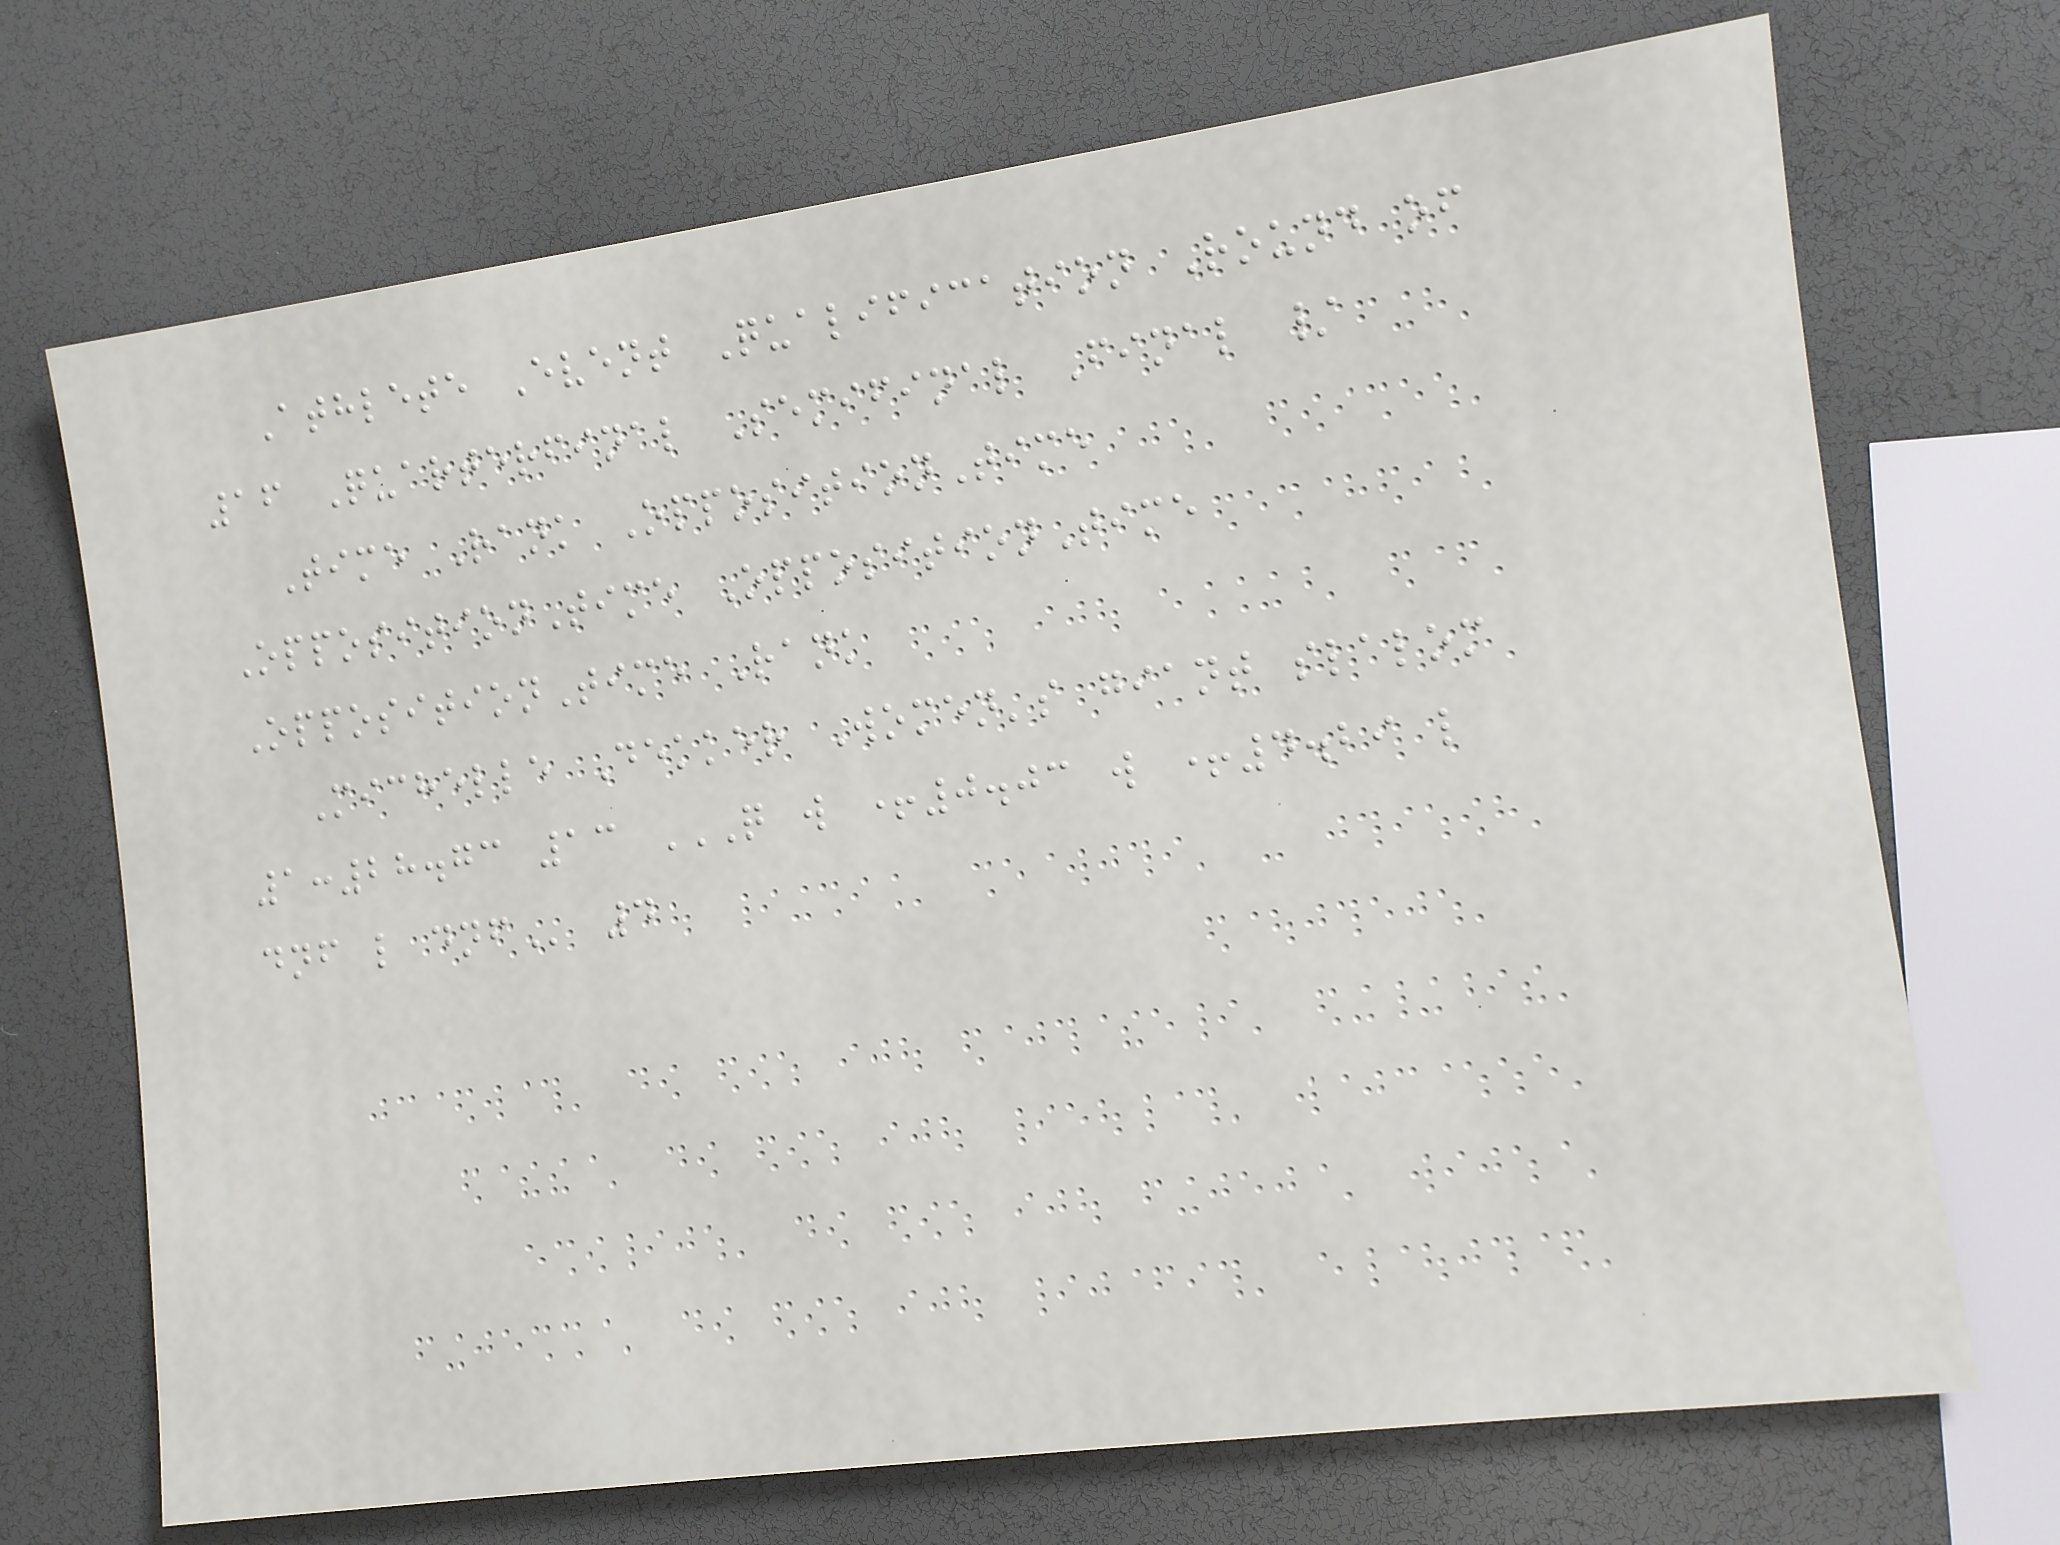Athlete Event Qualification Round of
16 Quarterfinal Semifinal Final /
Time Rank OppositionTime
OppositionTime OppositionTime
OppositionTime Rank
Michelle Dekker Women's giant slalom
1:28.73 13 Q W +0.03 W +4.29 L
DNF L DNF 4
